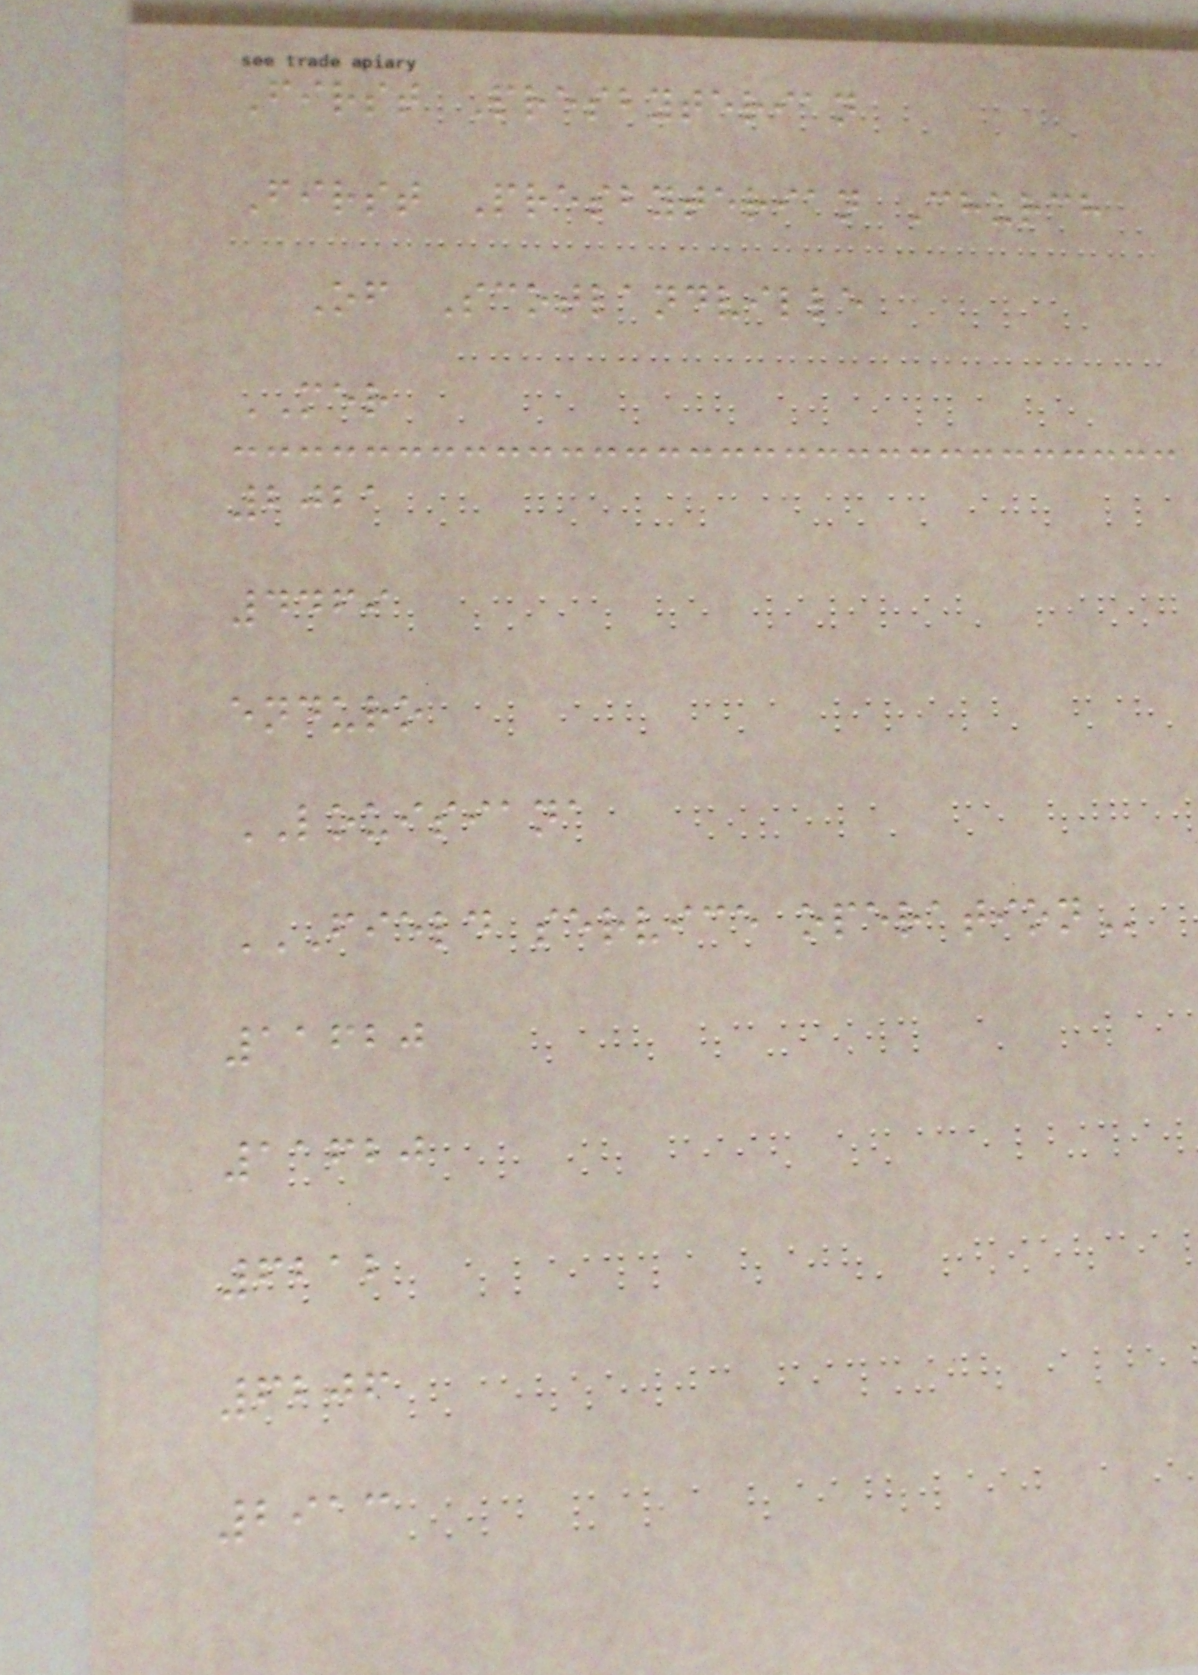First Presbyterian
First Presbyterian Church
Of Scotlandville
MER
2021
4469
enduro
LOUISIANA
FIELD SERVICE OPERATION
11620
11620
6212
6206
2913
